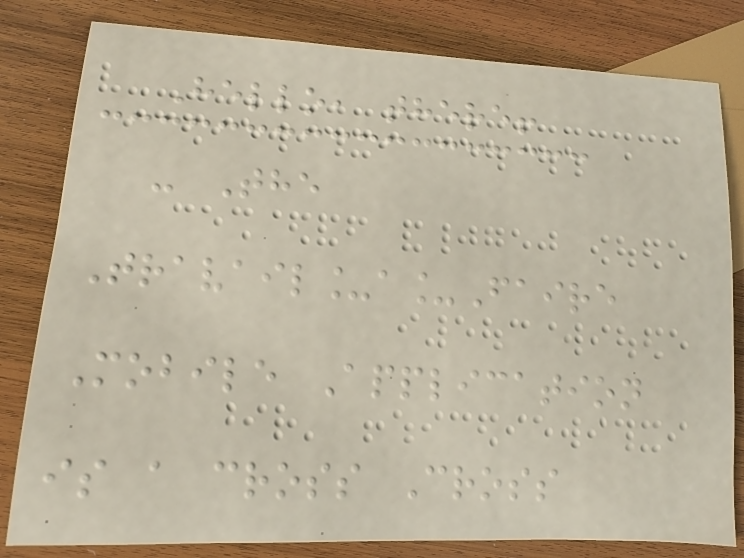Hello, there!
- The
Travail_a_Faire
Mobile Application
is a cross Cross
